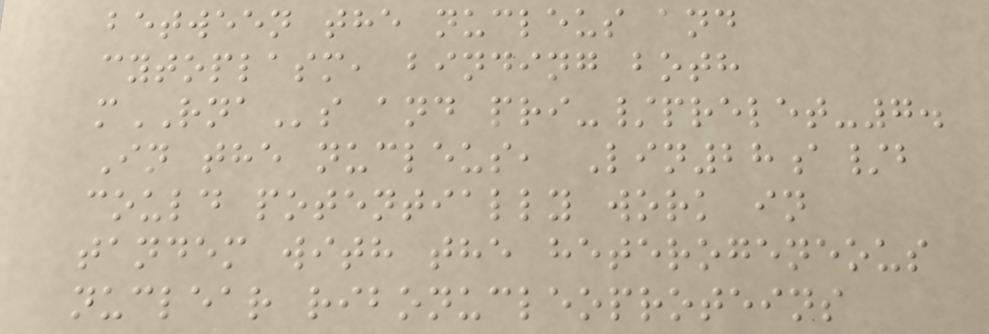between the nucleus and
cytoplasm, binding both
mRNAs and pri-/prelet-7.
In the nucleus, Lin28a/b
could potentially work in
tandem with the heterogeneous
nuclear ribonucleoproteins
